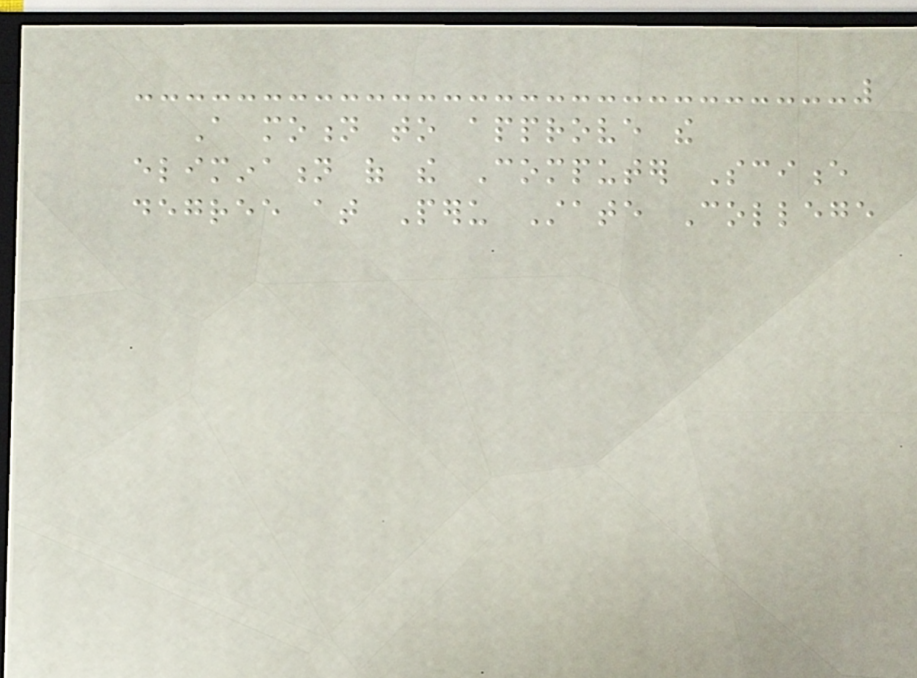A motion to approve the
elimination of the Computer Science
degree at Peru State College
